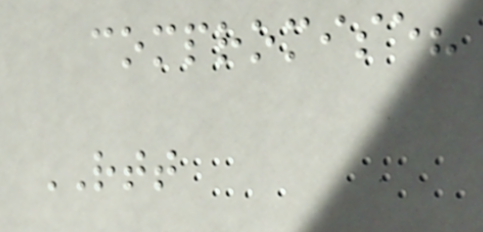compromise?
RTT
